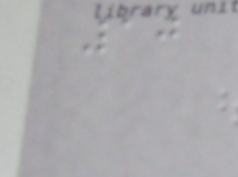10
